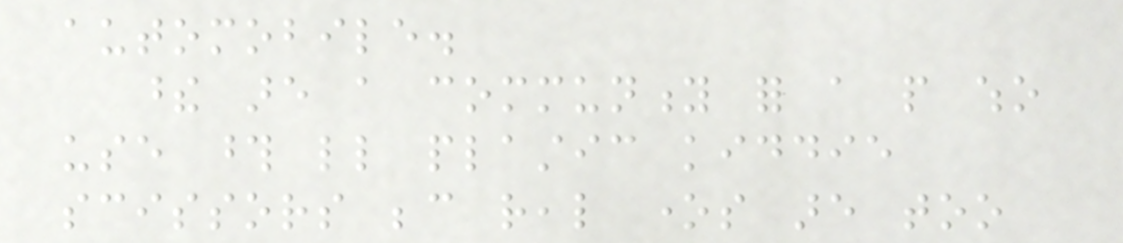automobile.
these are a community for a people who
use those little plastic kiddie
scissors because real ones are too
